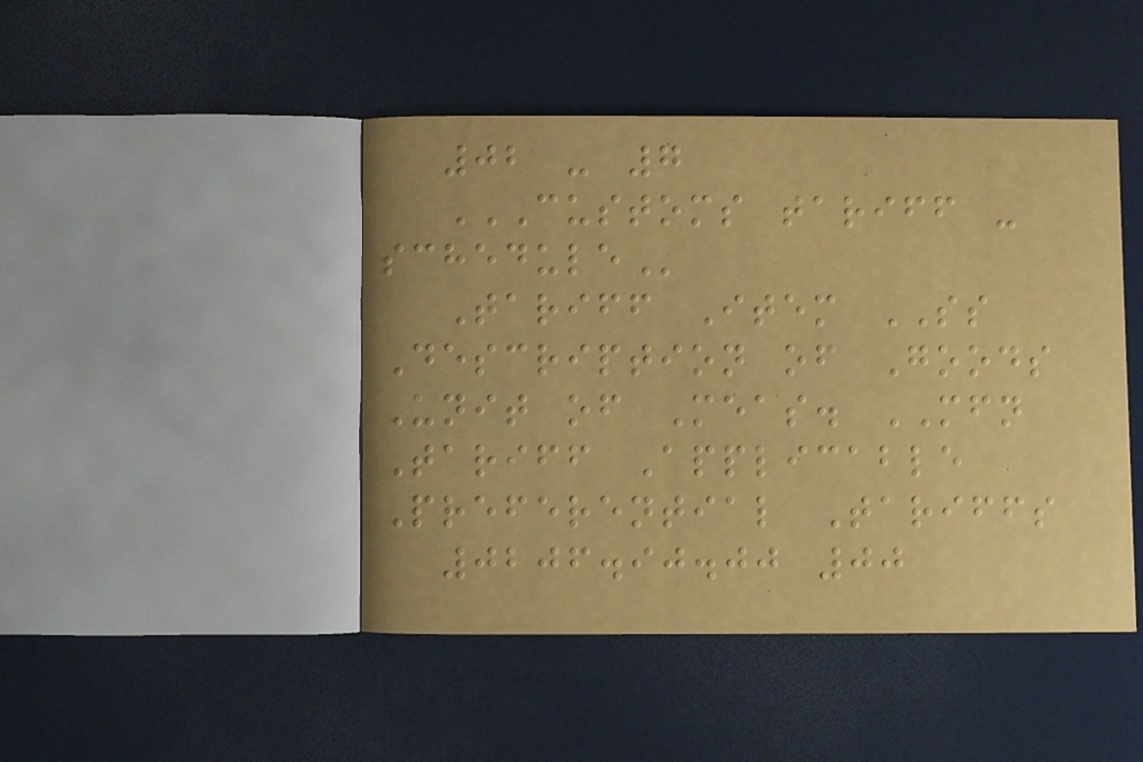02 - 7
CUSTOMS TARIFF -
SCHEDULE
Tariff Item SS
Description of Goods
Unit of Meas. MFN
Tariff Applicable
Preferential Tariffs
0206.90.00 00
